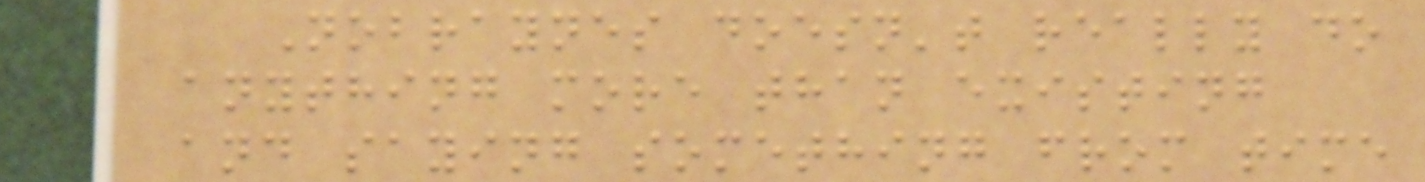Nobraynes doesn't really do
anything more than existing
and saying something from time
